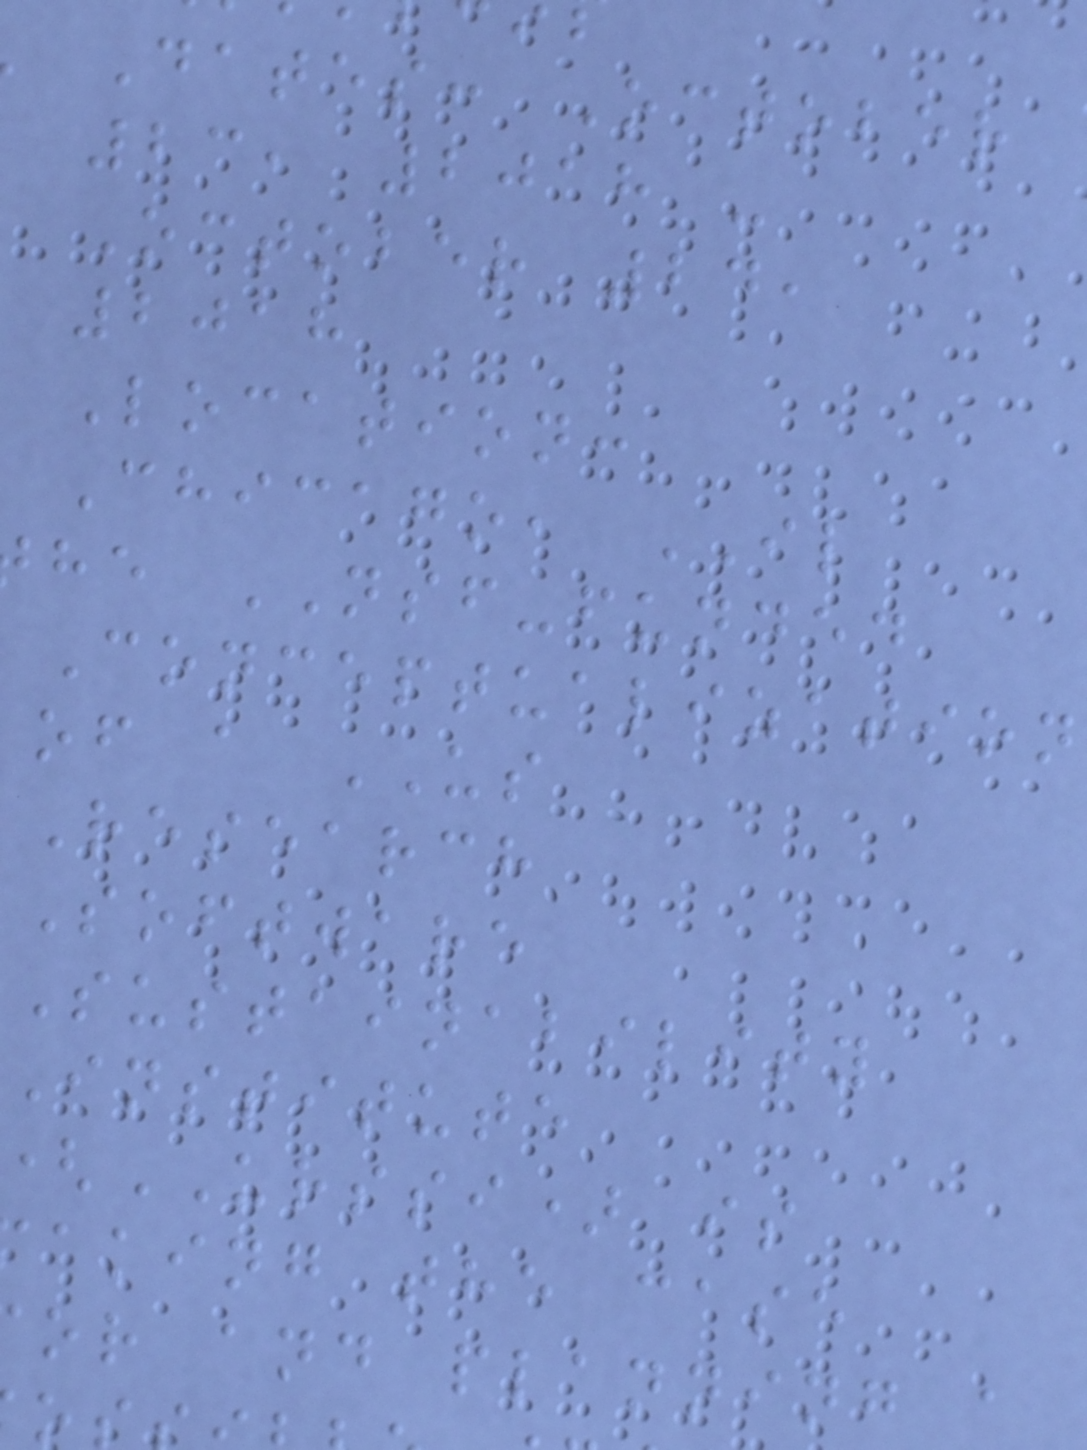Dates: October
23, 2018 -
October 24,
2018
Location:
Chicago, IL
he NSF-funded
Conceptualization
of a US
Research
Software
Sustainability
Institute
URSSI) is
aking the case
or and planning a
